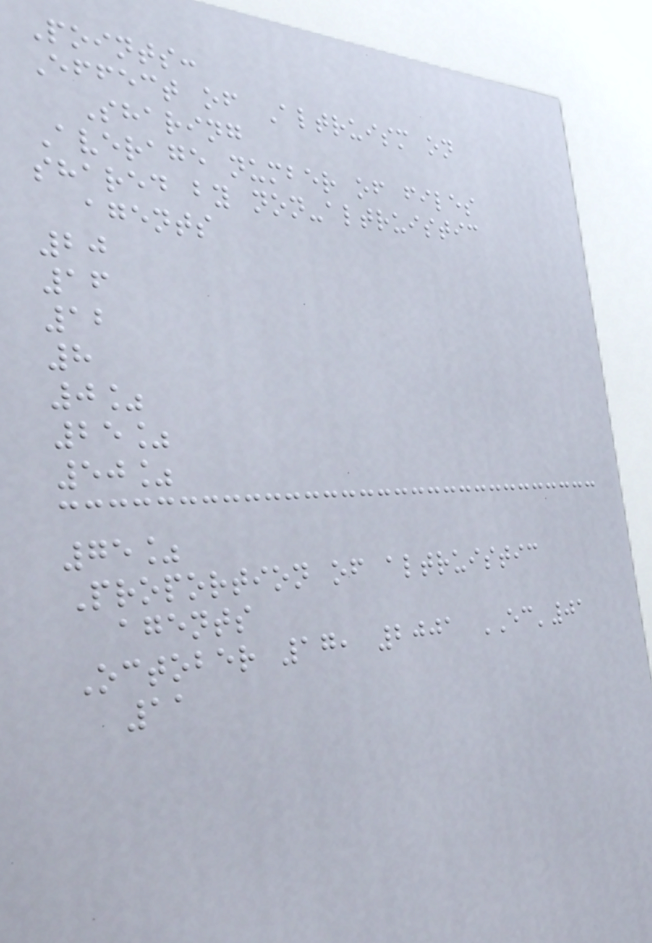Points:
Effect of Altruism on
Sharing
Average number of files
shared by non-altruistic
agents
20
16
12
8
0%
25%
50%
75%
Proportion of altruistic
agents
October 17, 2001 EC'01
11
